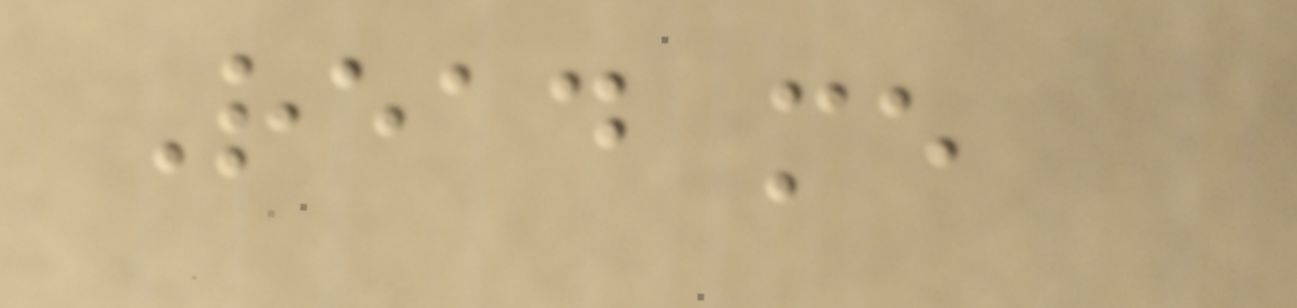Read me
